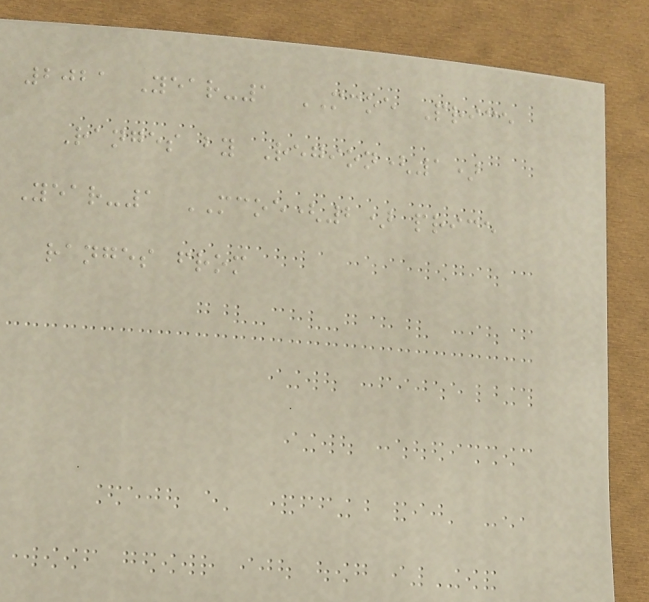2021 Year-1 MCOE Price
Ranges by Region(1)
Year-1 MCOE(2) price
ranges from
